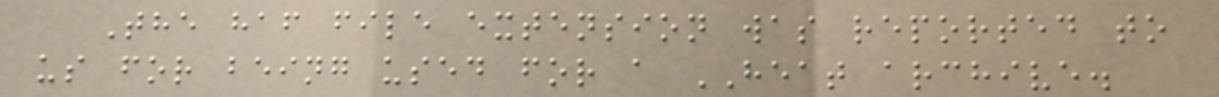The haf file extension was reported to
us for being used for a HEAT archive.
